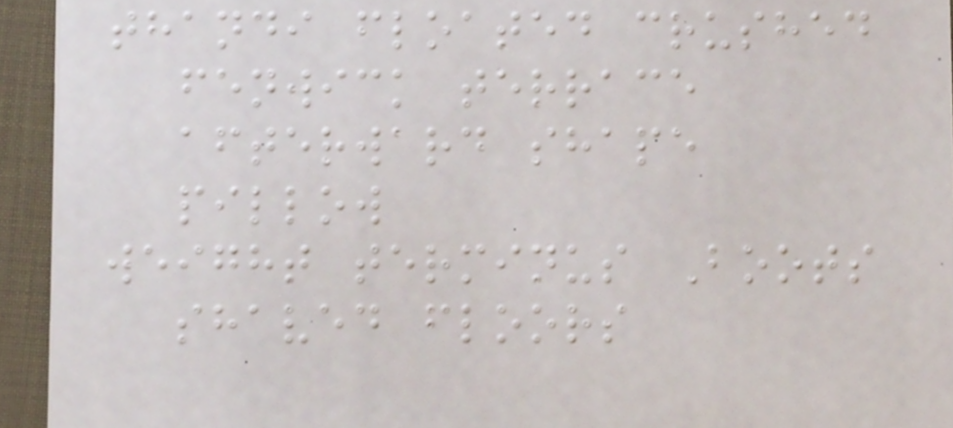thandi floated crushed
fenwick terrace
afterward shape
pillow
weight terminus Boots
shaved floors
